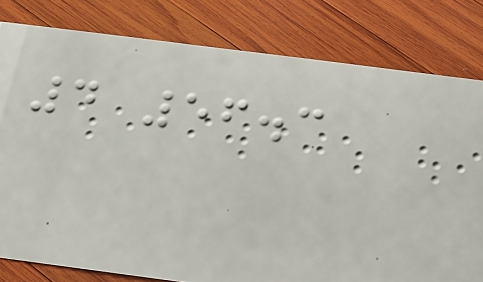4 56.3
